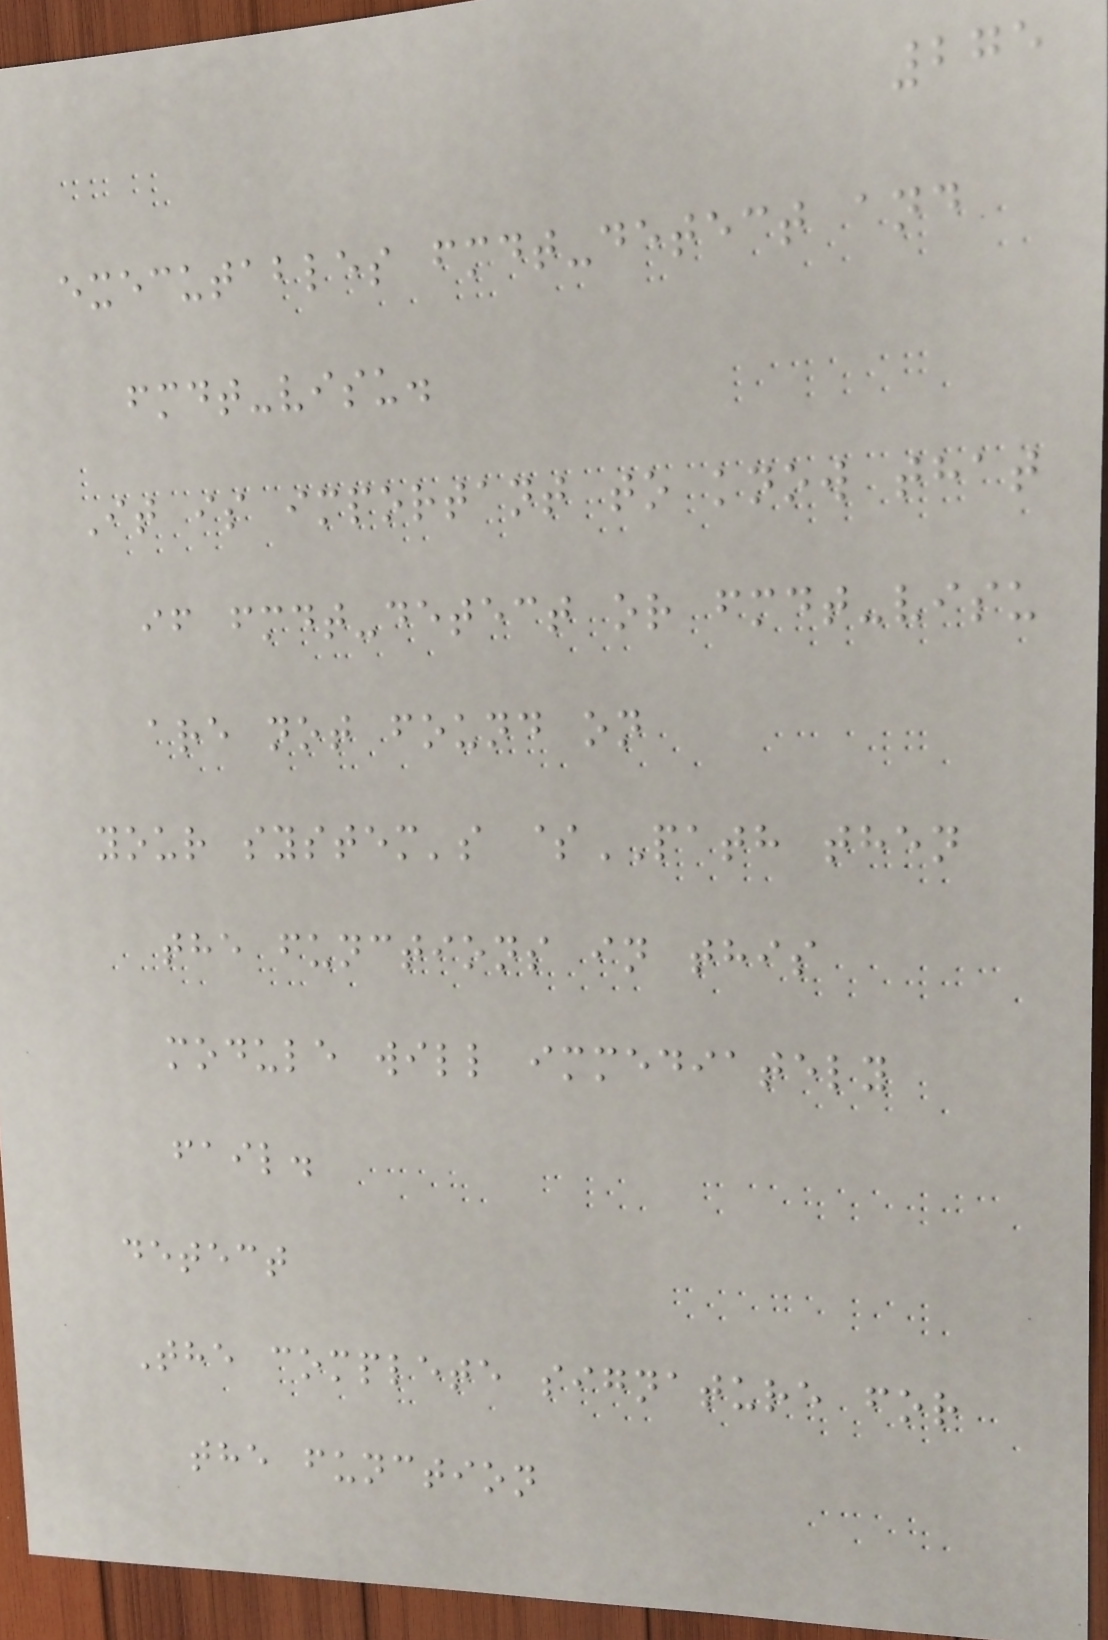275
executables fmdt-detect and
fmdt-visu.
It is important to know that
if fmdt-detect or fmdt-visu
are not found on
your system's $PATH then
the functions in this
module will immediately
fail.
detect
The complete signature for
the function
